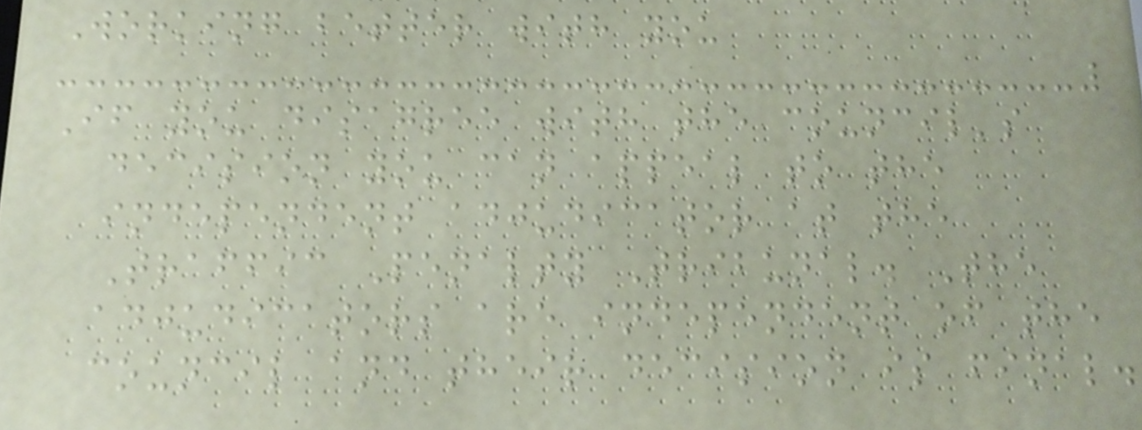Working better with you
If you disagree with the council's
decision you can appeal to the
independent adjudicator at the
Traffic Penalty Tribunal. The
adjudicators are independent of the
council and their decision is final.
